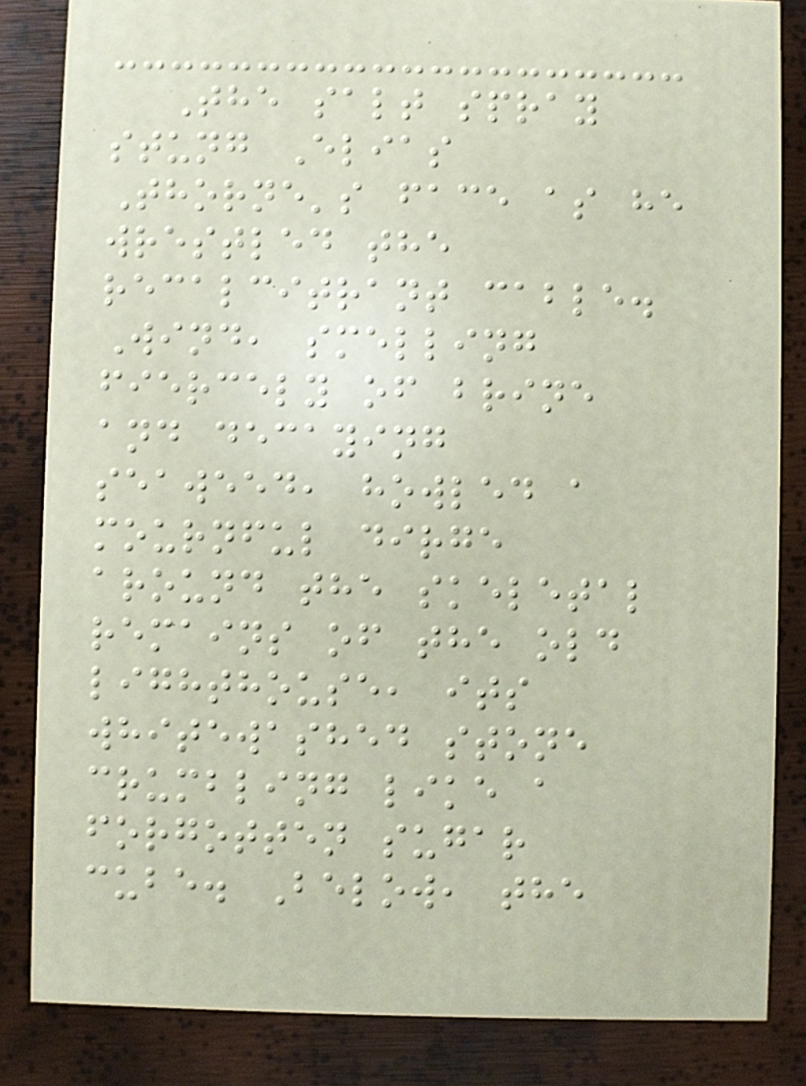The salt spray
stung Elias
Thorne's face as he
wrestled the
recalcitrant cable.
Wind, smelling
fiercely of brine
and decaying
seaweed, howled a
mournful dirge
around the skeletal
remains of the old
lighthouse, its
whitewashed stone
crumbling like a
forgotten sugar
cube. Below, the
